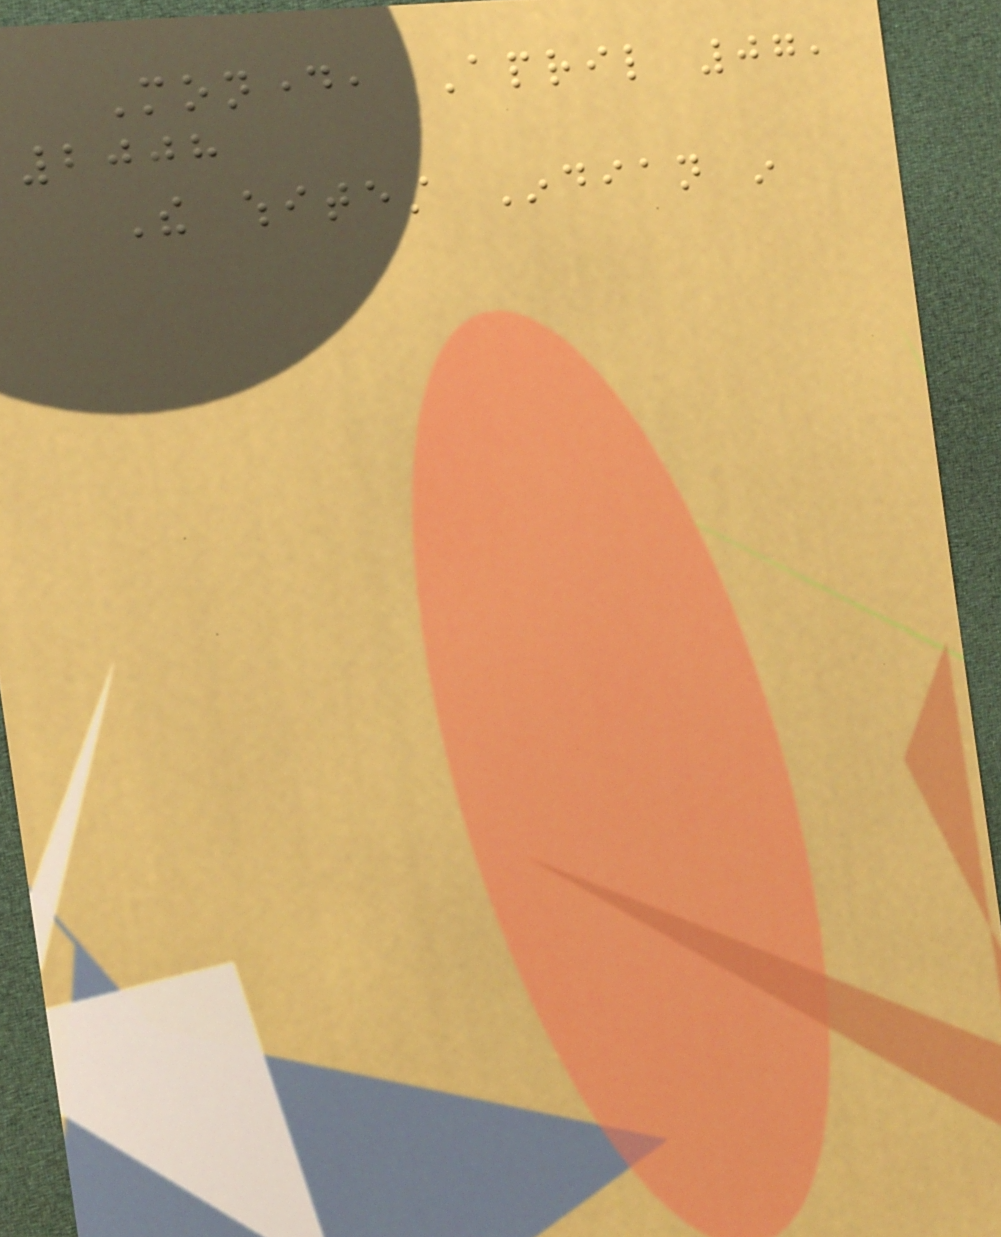Monday, April 07,
2008
The whitest Indian in
